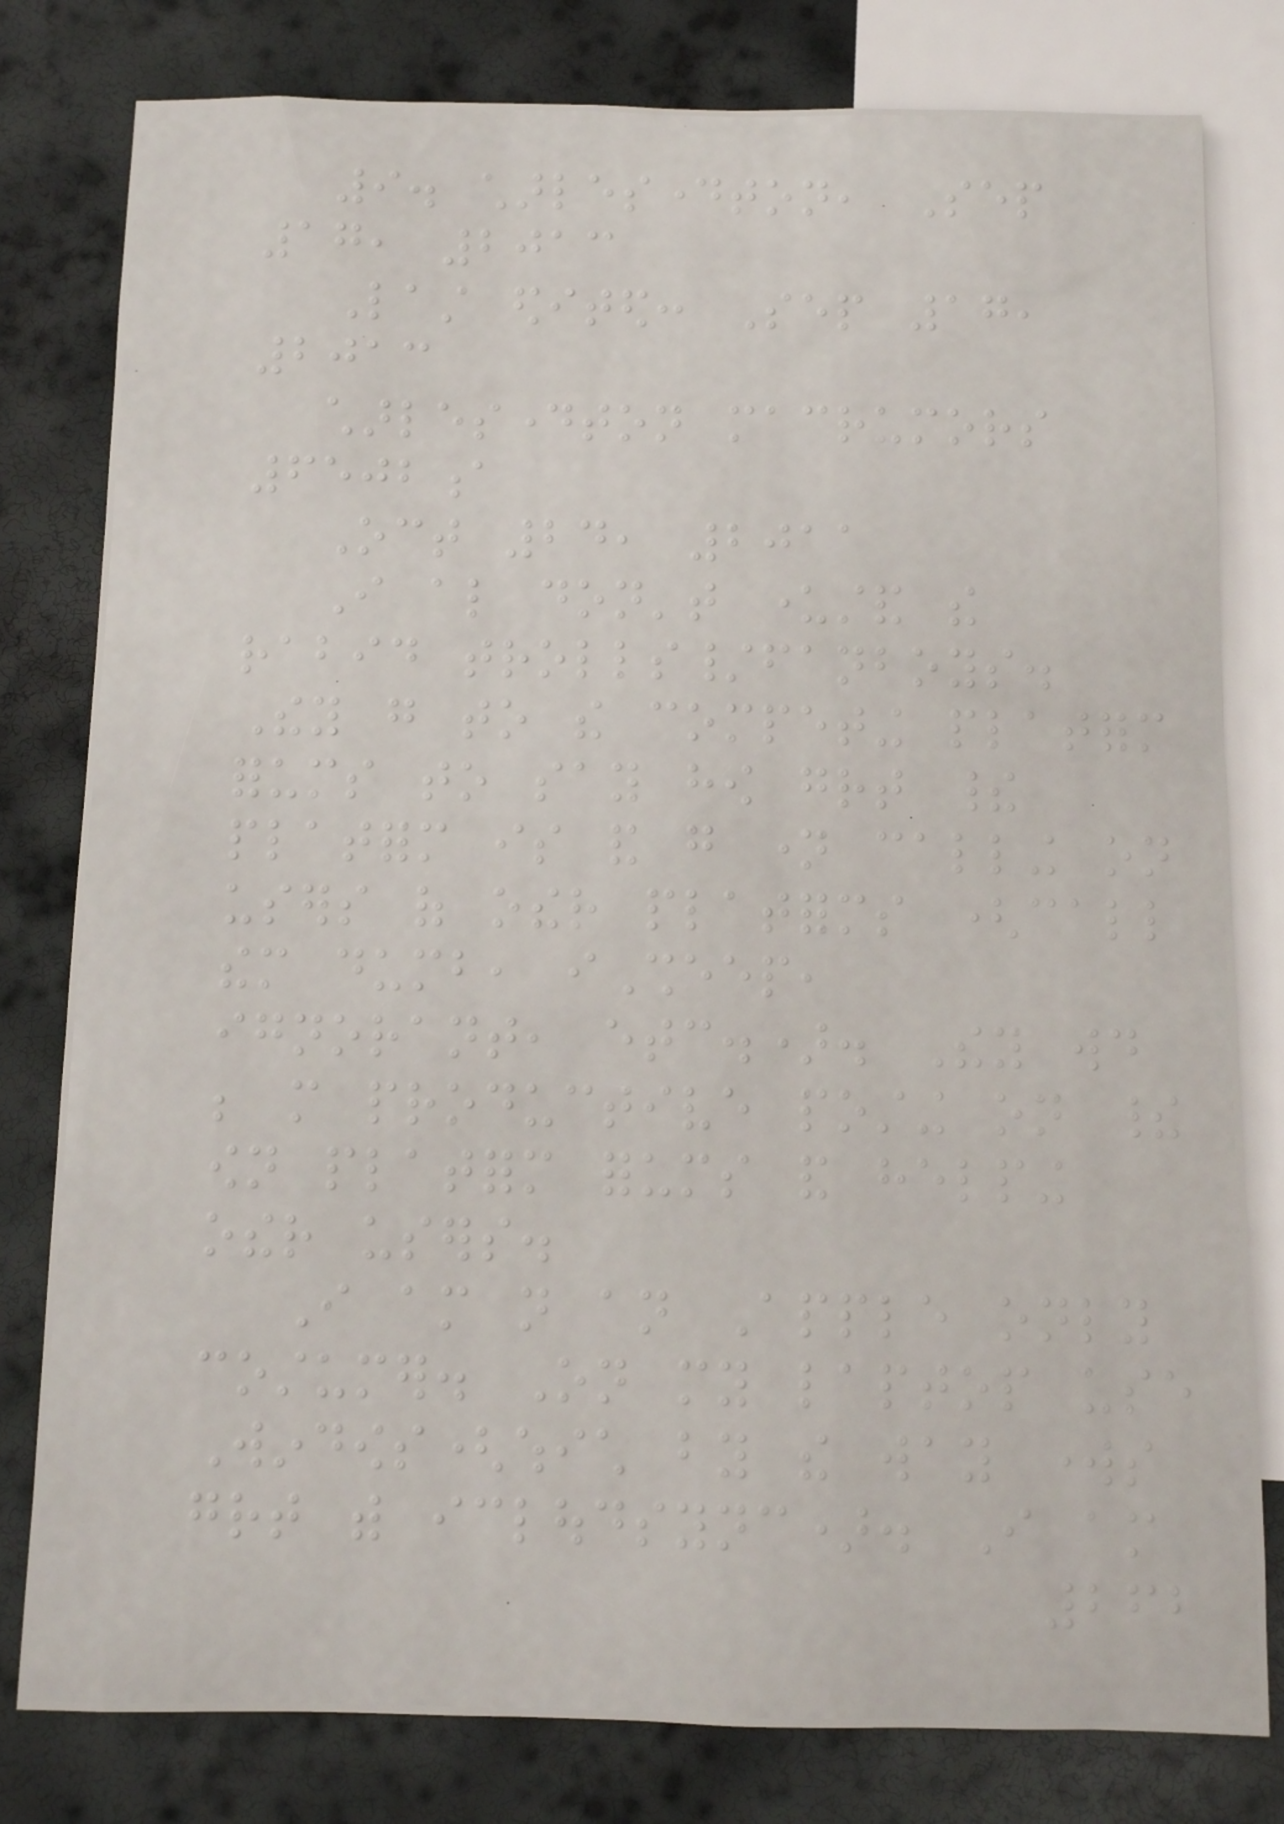9. charlesdayton, Sep
17, 2013
Last edited: Sep 17,
2013
charlesdayton macrumors
6502a
Oct 24, 2011
I also don't understand the
rabid trolls/fanboys.
They go to the competing platform
forums to say how great their
platform is and go name calling on
users of other platforms (call
them dumb, iSheep,
ignorant, etc.). They would
be more productive posting on their
own platform forums and helping
other users.
I am not an Apple only
costumer. On my laptop use
Windows(which by the way works
great with icloudsync). I am
262
